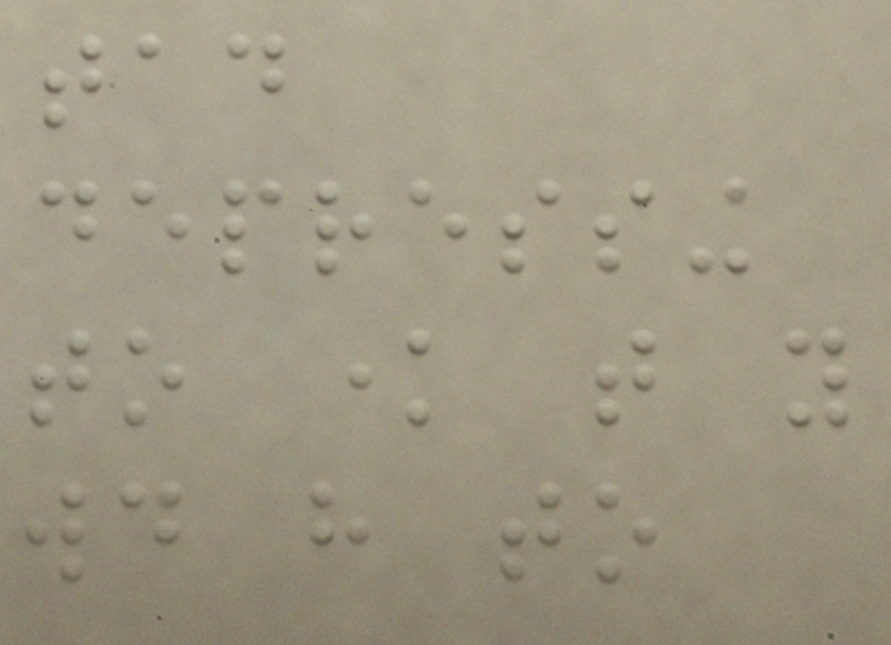tad
depressing
to know that you
would have to
